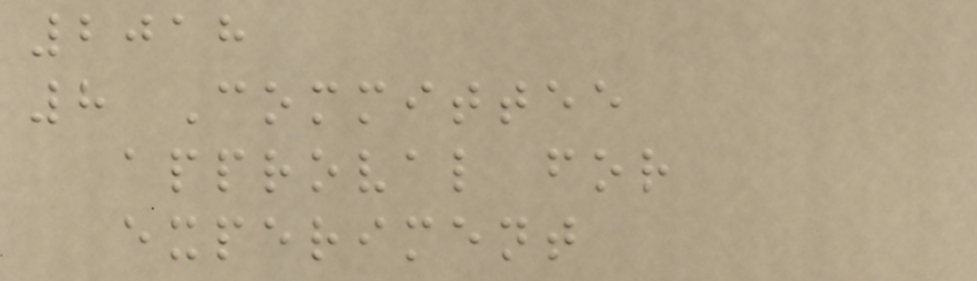2018
8 Committee
approval for
experiment
